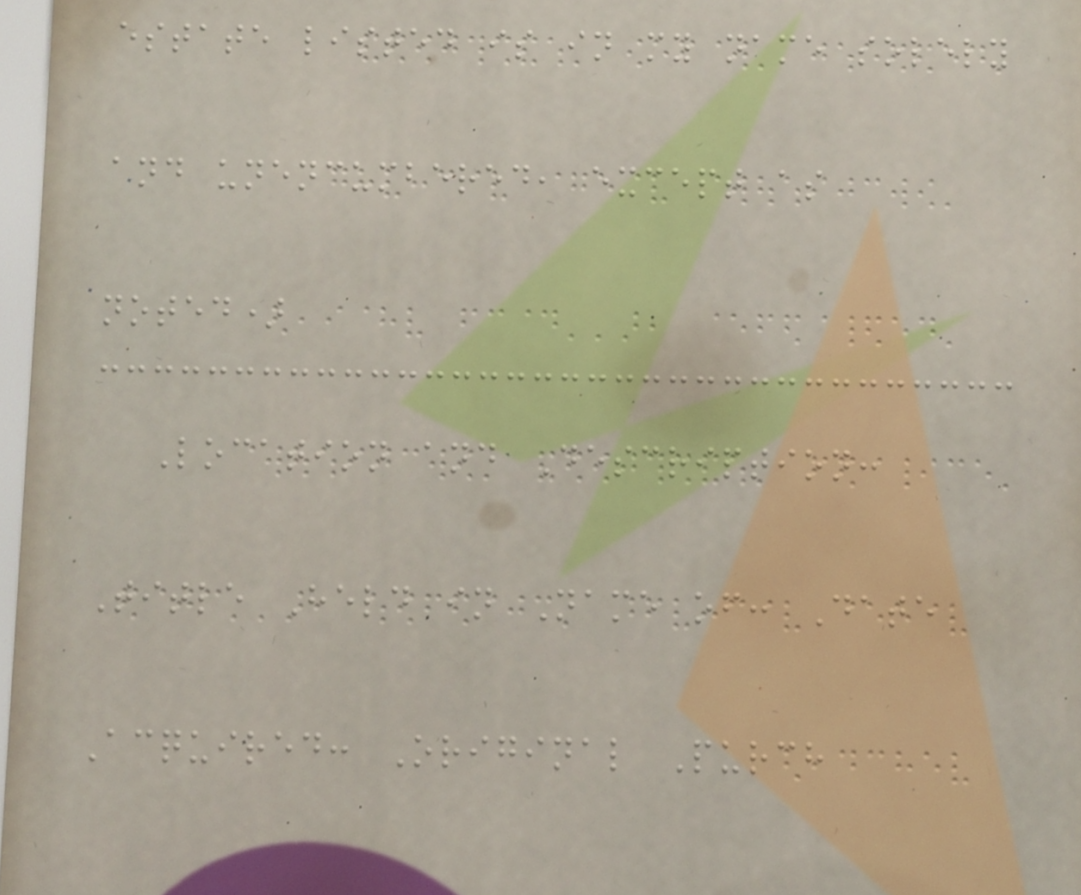estate listed is in my name solely
and unencumbered, except as
noted)
Location and Description:
Title Held in Name of: Date
Acquired: Original Purch
